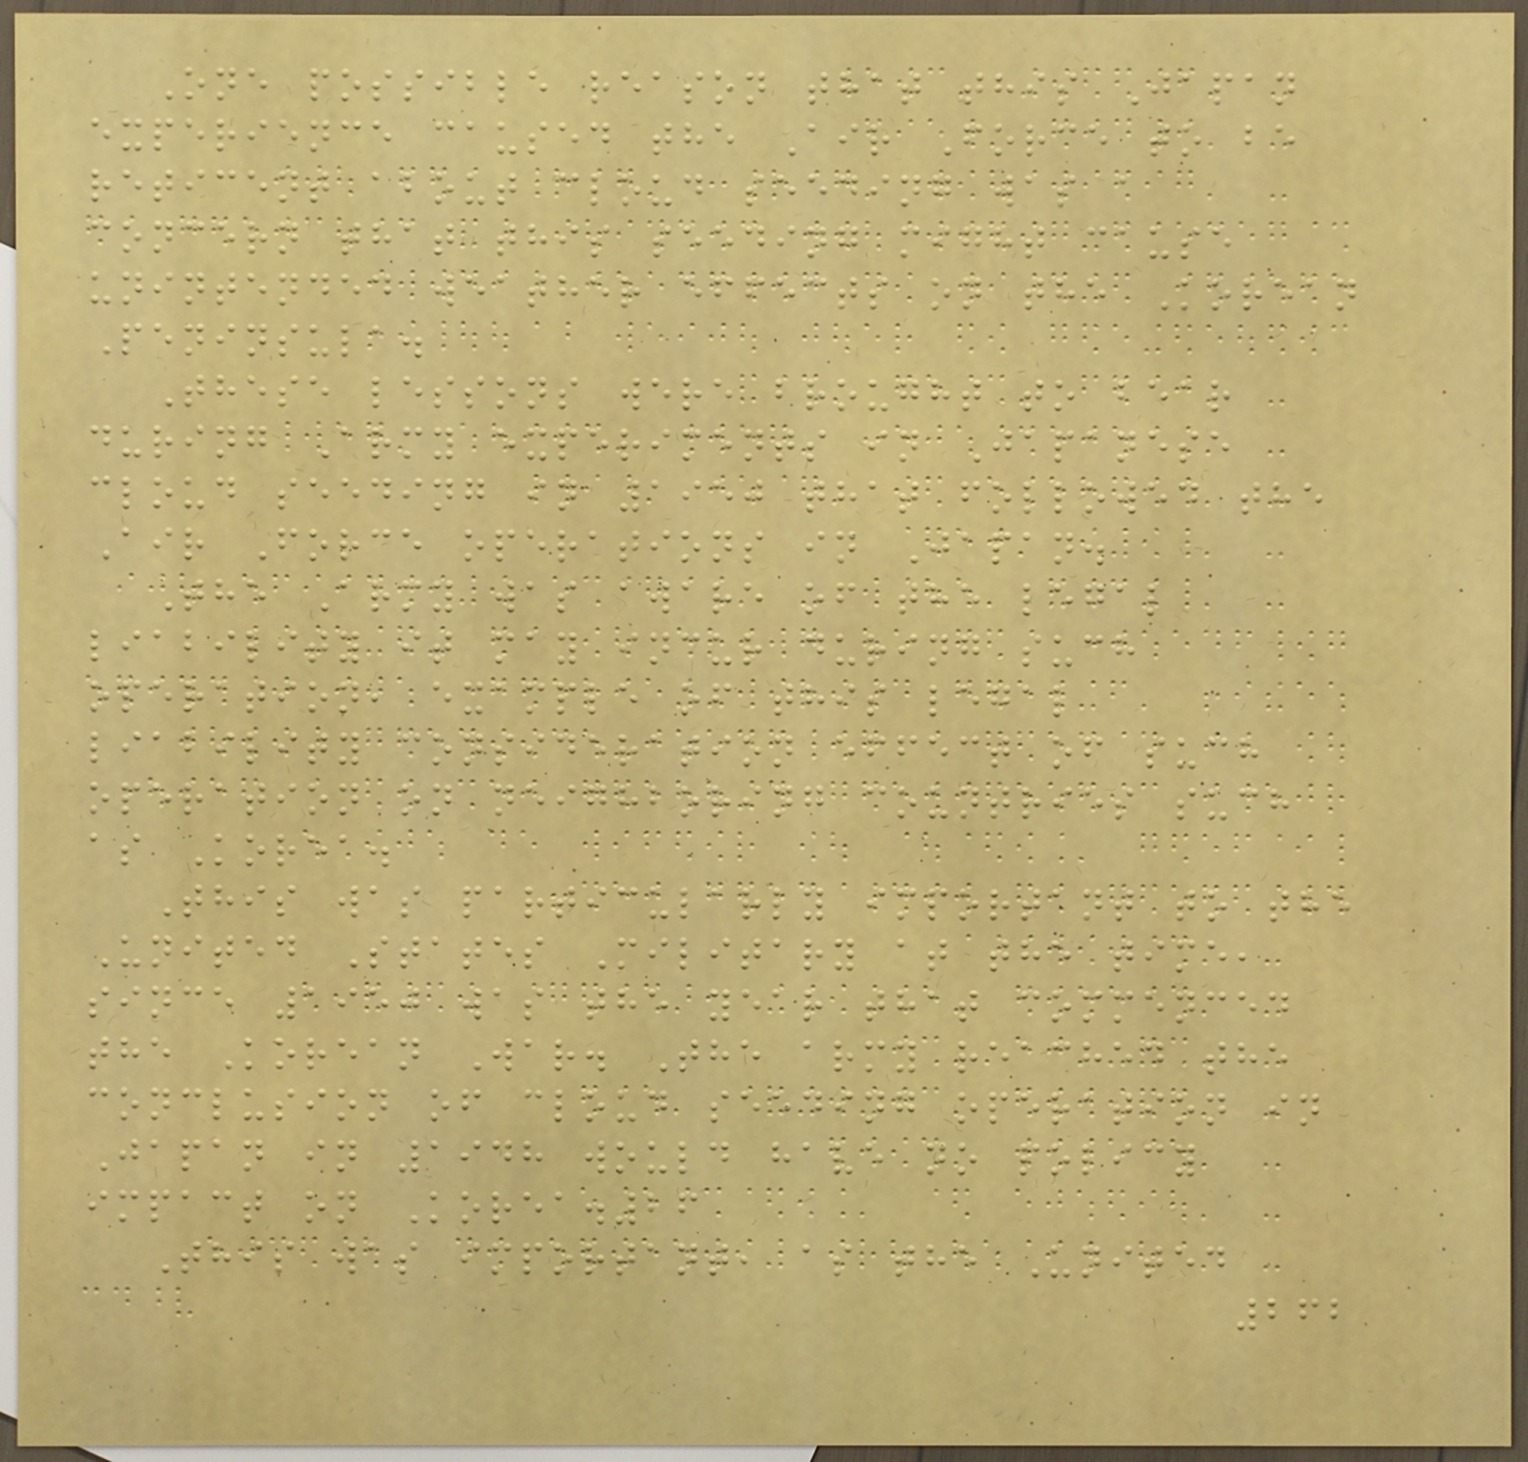One possible reason that this Japan
experience caused the Air Force to be
reticent about cloud seeding was a
concern that this seeding might cause
unintended weather effects on the Korean
Peninsula.
These lessons were brought to bear
during Army experiments in Japanese
cloud seeding in 1950 that followed the
Air Force operations in Japan.
The Army was aware of the legal
liability it may incur during such
operation, example of this legal
liability consideration effect of such
operation on neighboring countries such
as Korea.
This was particularly important to the
United States Military at the time,
since 1950 was the year that commenced
the Korean War. The army reached the
conclusion of cloud seeding operation in
Japan in 1948 would have no policy
impact on Korea.26
This was important, as the United
262
